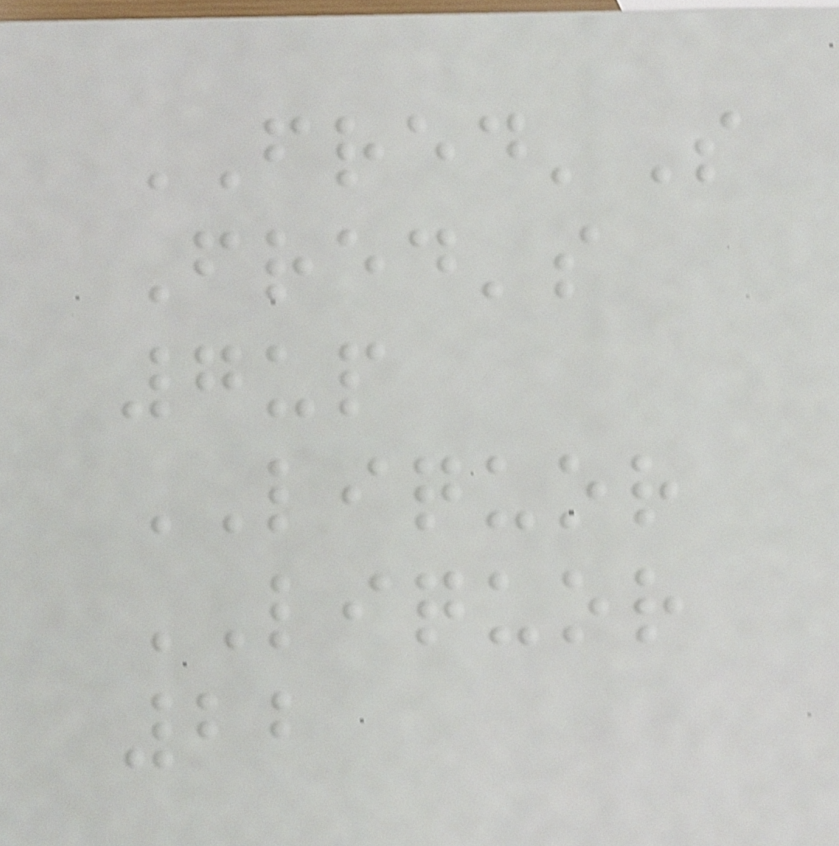FRED'S
Fred's
7up
LIQUOR
LIQUOR
22
